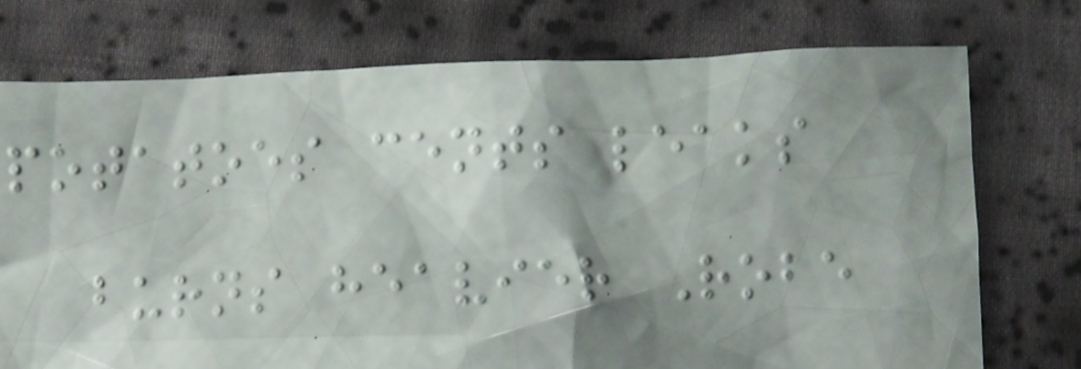potatoes cents leaks
burns heavier Robe
